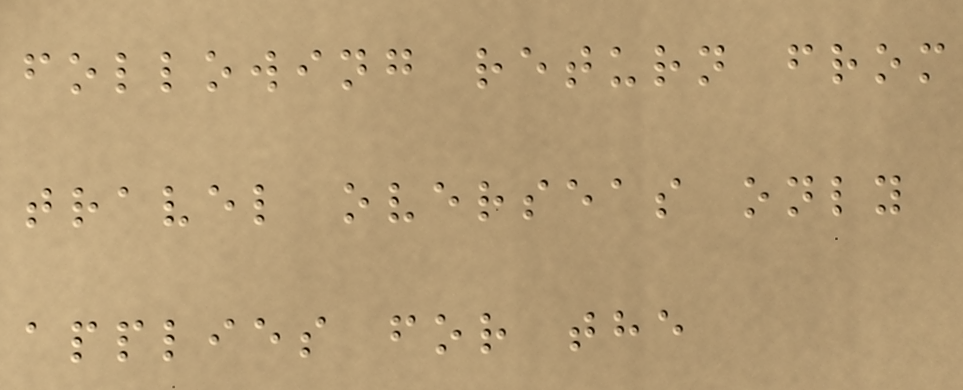following return from
travel overseas only
applies for the
